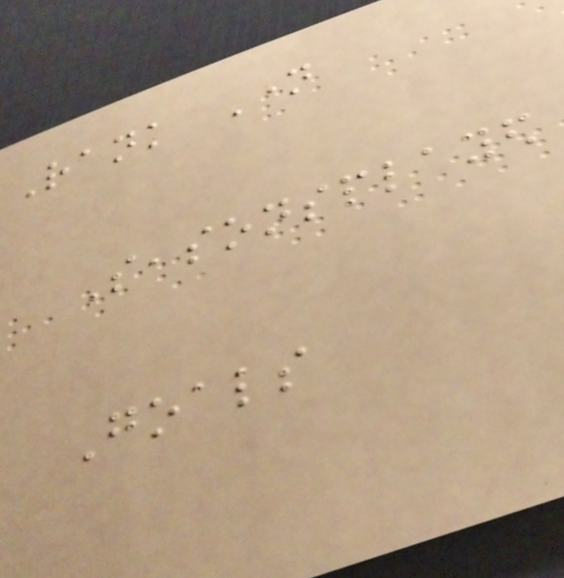Rank Name
Seasonsplayed
Goals
